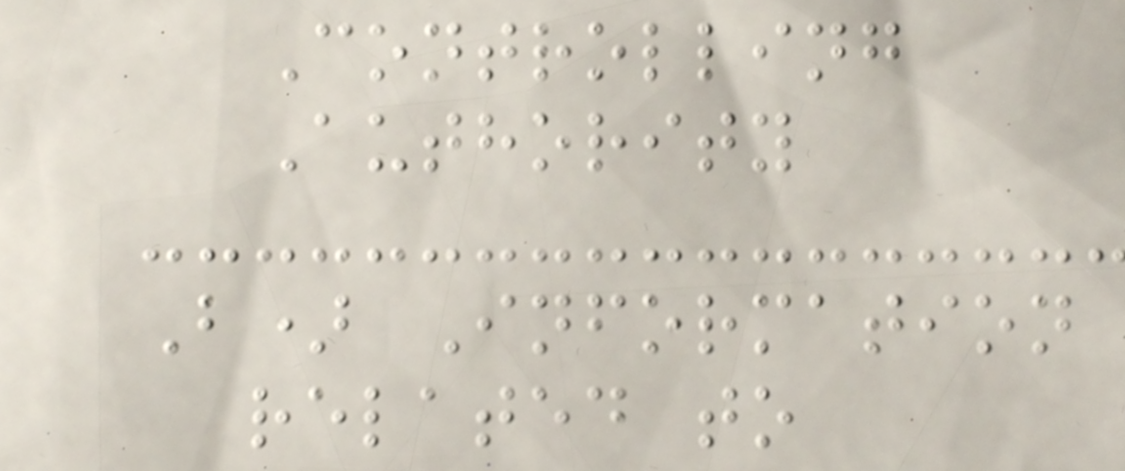Controlling
Authority
B) Information
related to
